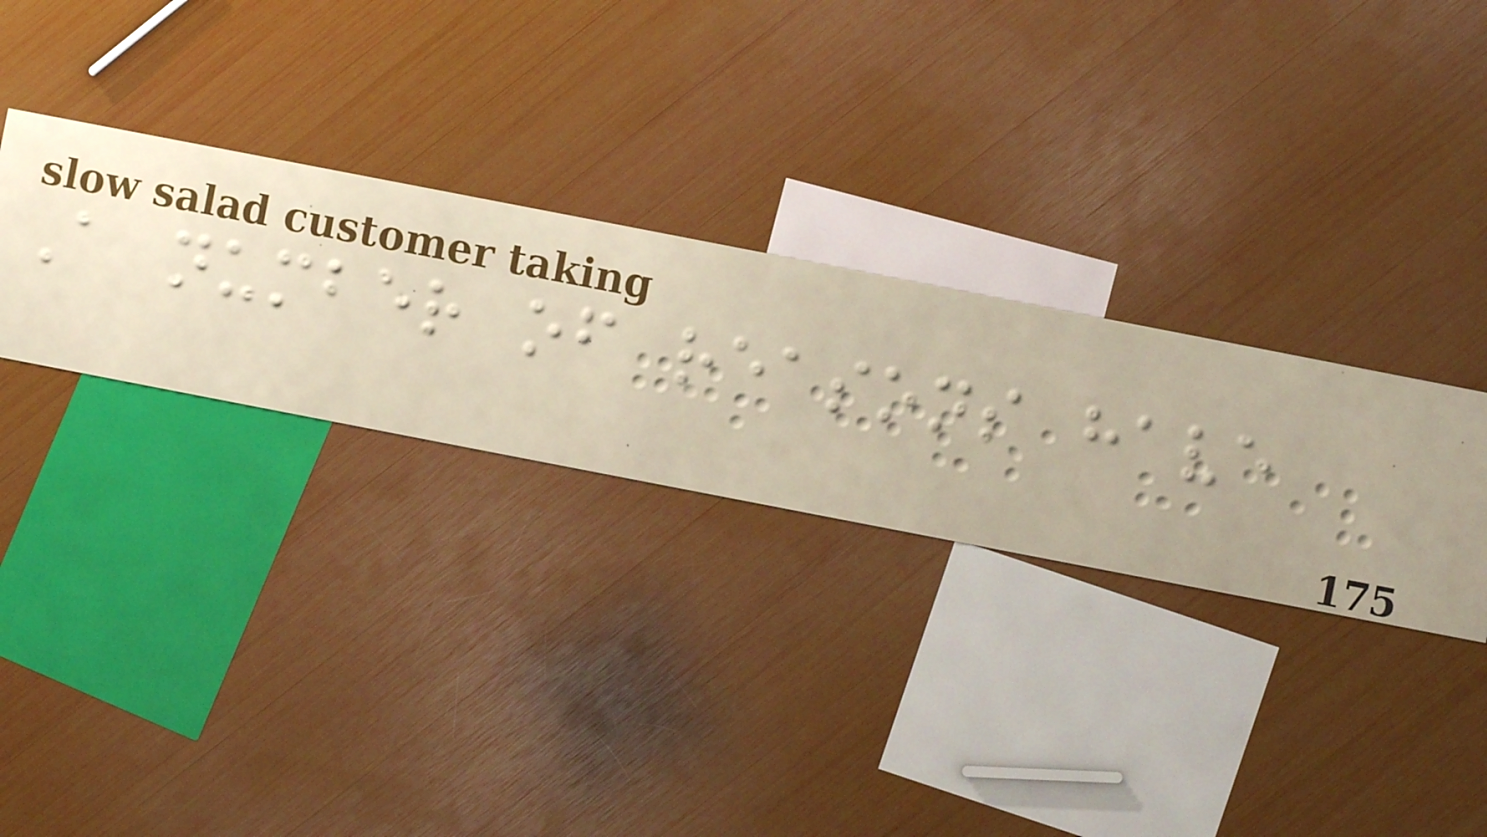A number of reasons have
